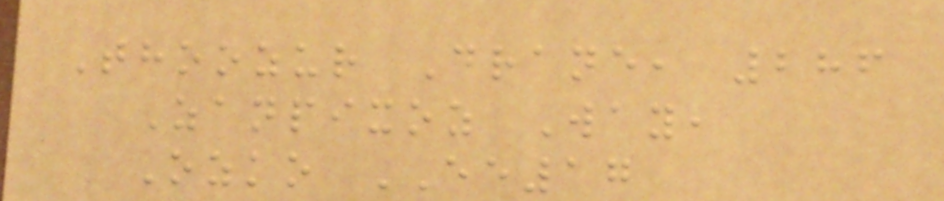Thoozur Drane, 286
Zanpixoz Way,
Ozko EE17
